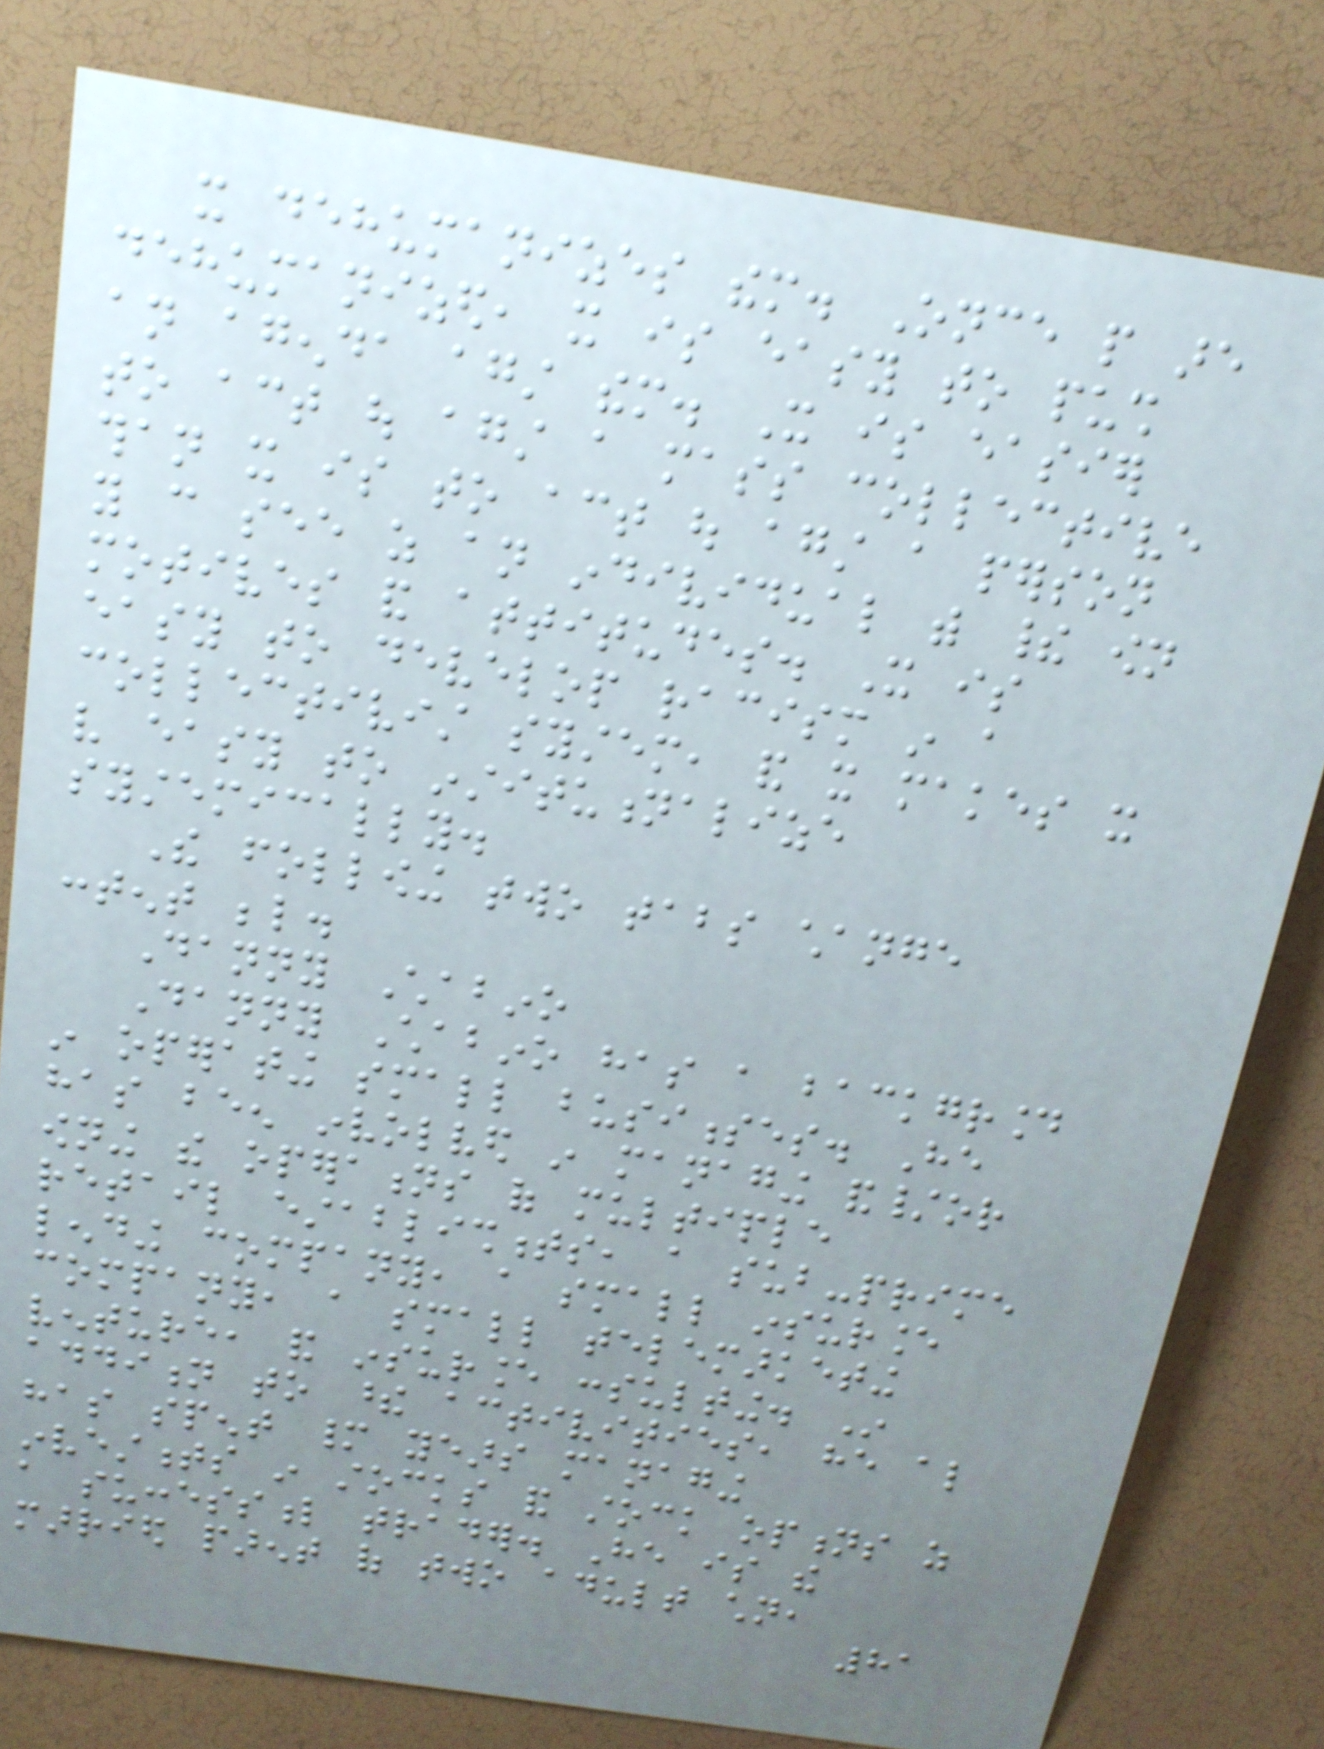it dehumanizes them. Once people are
dehumanized, it is easy to push
an agenda against them. It is easier
to act out against a mass collective
than it is to act out against a person
you can see as an individual with their own
motives and attitudes. It is
easy to develop racism in a
collectivist system, and it makes it
very easy to institutionalize
systemically.
The following two tabs change
content below.
Danny Chabino
Danny Chabino has a background
in operating small businesses. He
has been involved in managing and/or
owning the operations of multiple
retail establishments, a sub-prime
lending company, a small insurance
company, a small telemarketing
venture, and insurance consulting. In
addition to these activities, he also
has spent many years managing
investments in stocks and stock options as
a successful trader. He is the
married parent of two adult children,
81
